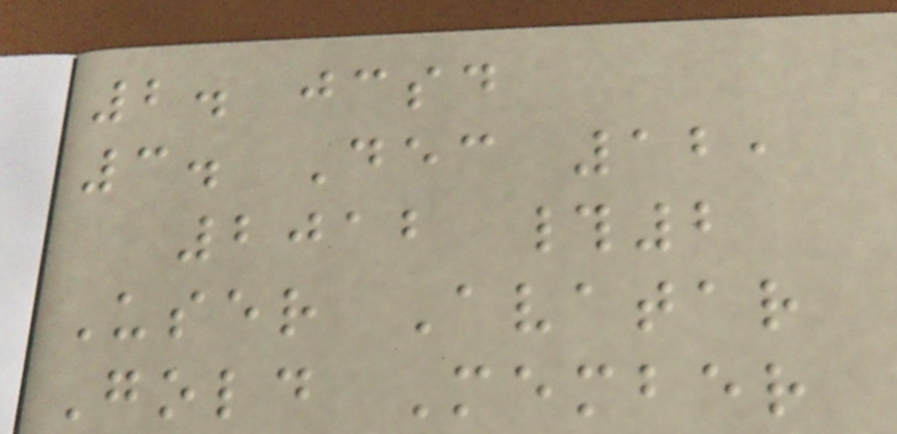2. jcsd
3. Dec 12,
2012 #2
User Avatar
Gold Member
